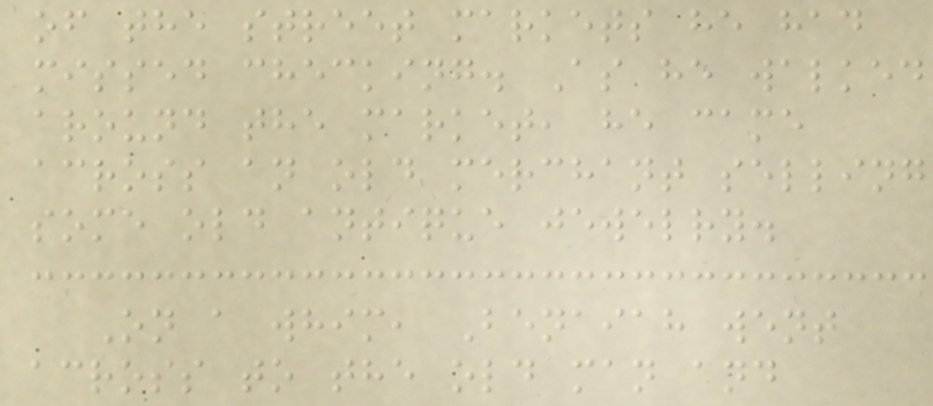of the street markets he had
missed checking. As he walked
around the market, he came
across an old merchant selling
some old antique jewelry.
On a whim, Benaiah went
across to the old man and
